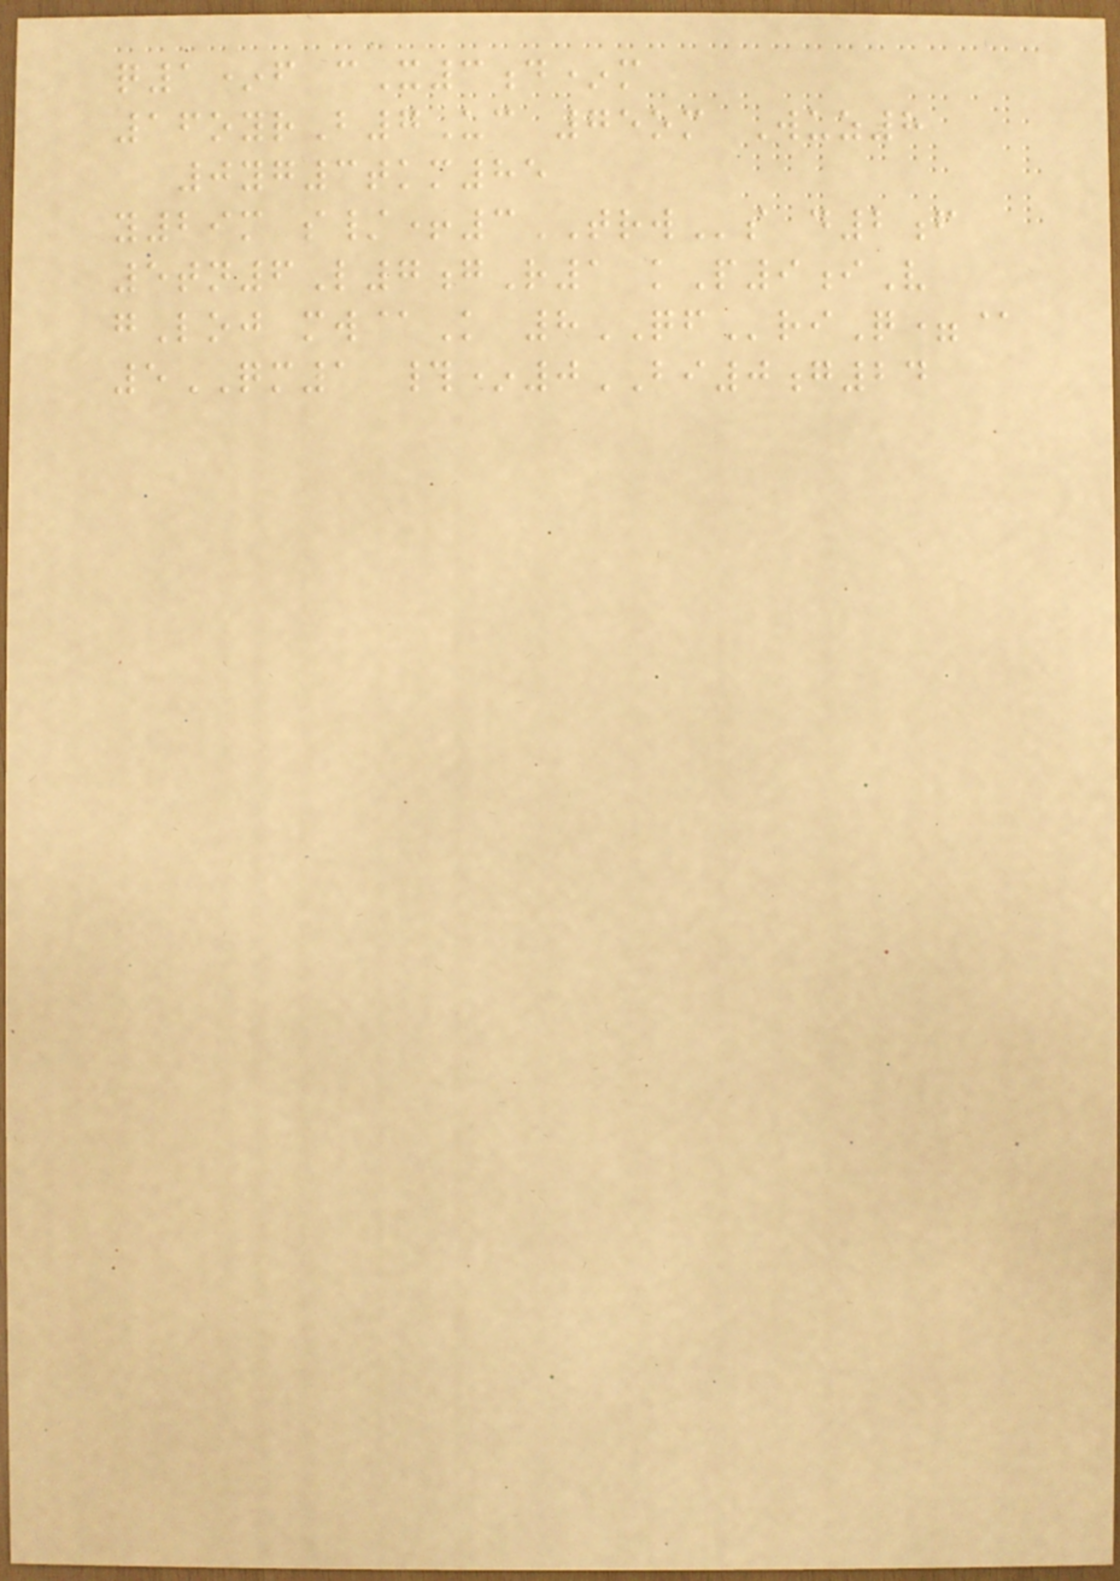q1*f cX3d*m
16oyrB7Uc 75om Wuz8
0yg3tkm85
y29m s/+3TRWs d2f
5tn6L7gR1 kP9iV
gLoj mw@K 8QFriQ=@
5QM1 #*0BI0g24
